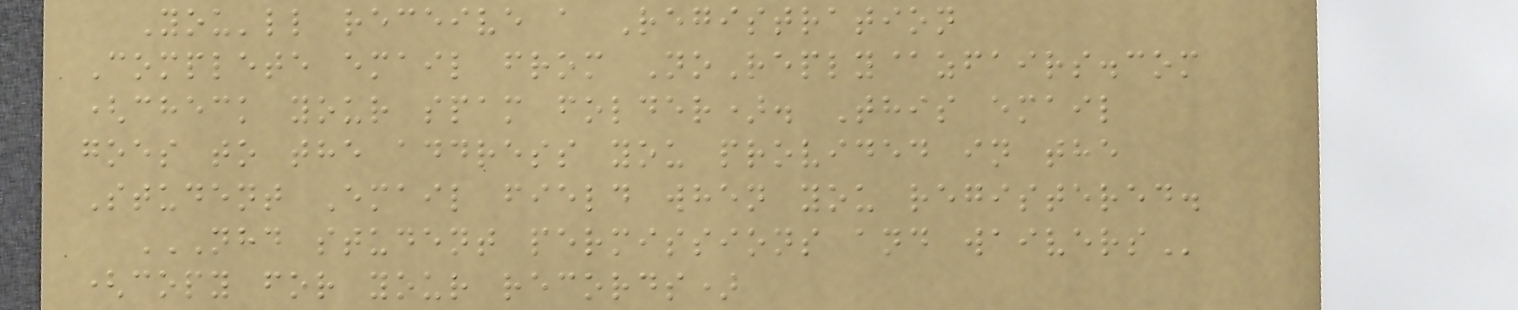You'll receive a Registration
Complete email from NoReply@zfairs.com
(check your spam folder). This email
goes to the address you provided in the
Student Email field when you registered.
NHD STUDENT PERMISSIONS AND WAIVERS
(copy for your records)
